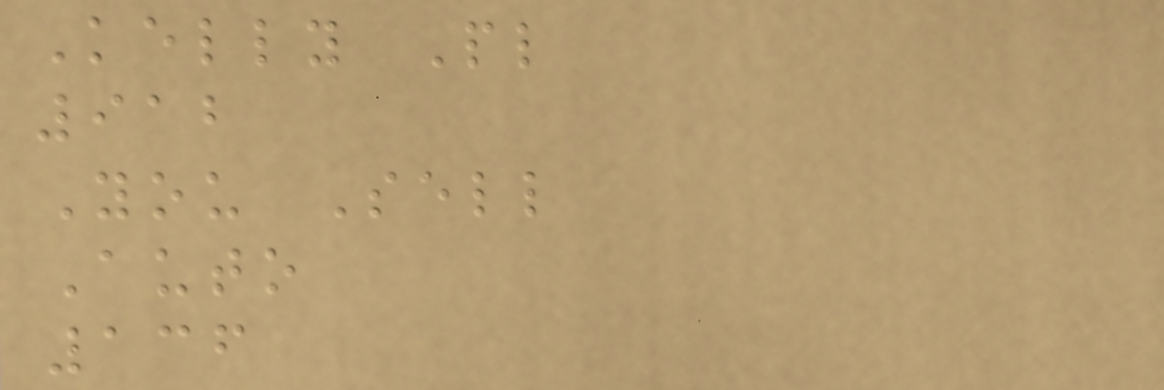Kelly Pl
912
You Sell
Auto
136
